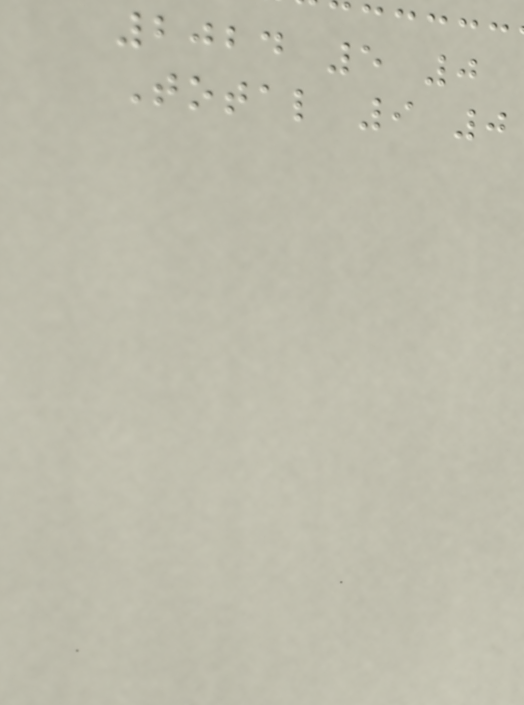2024 5 0
Total 9 0
